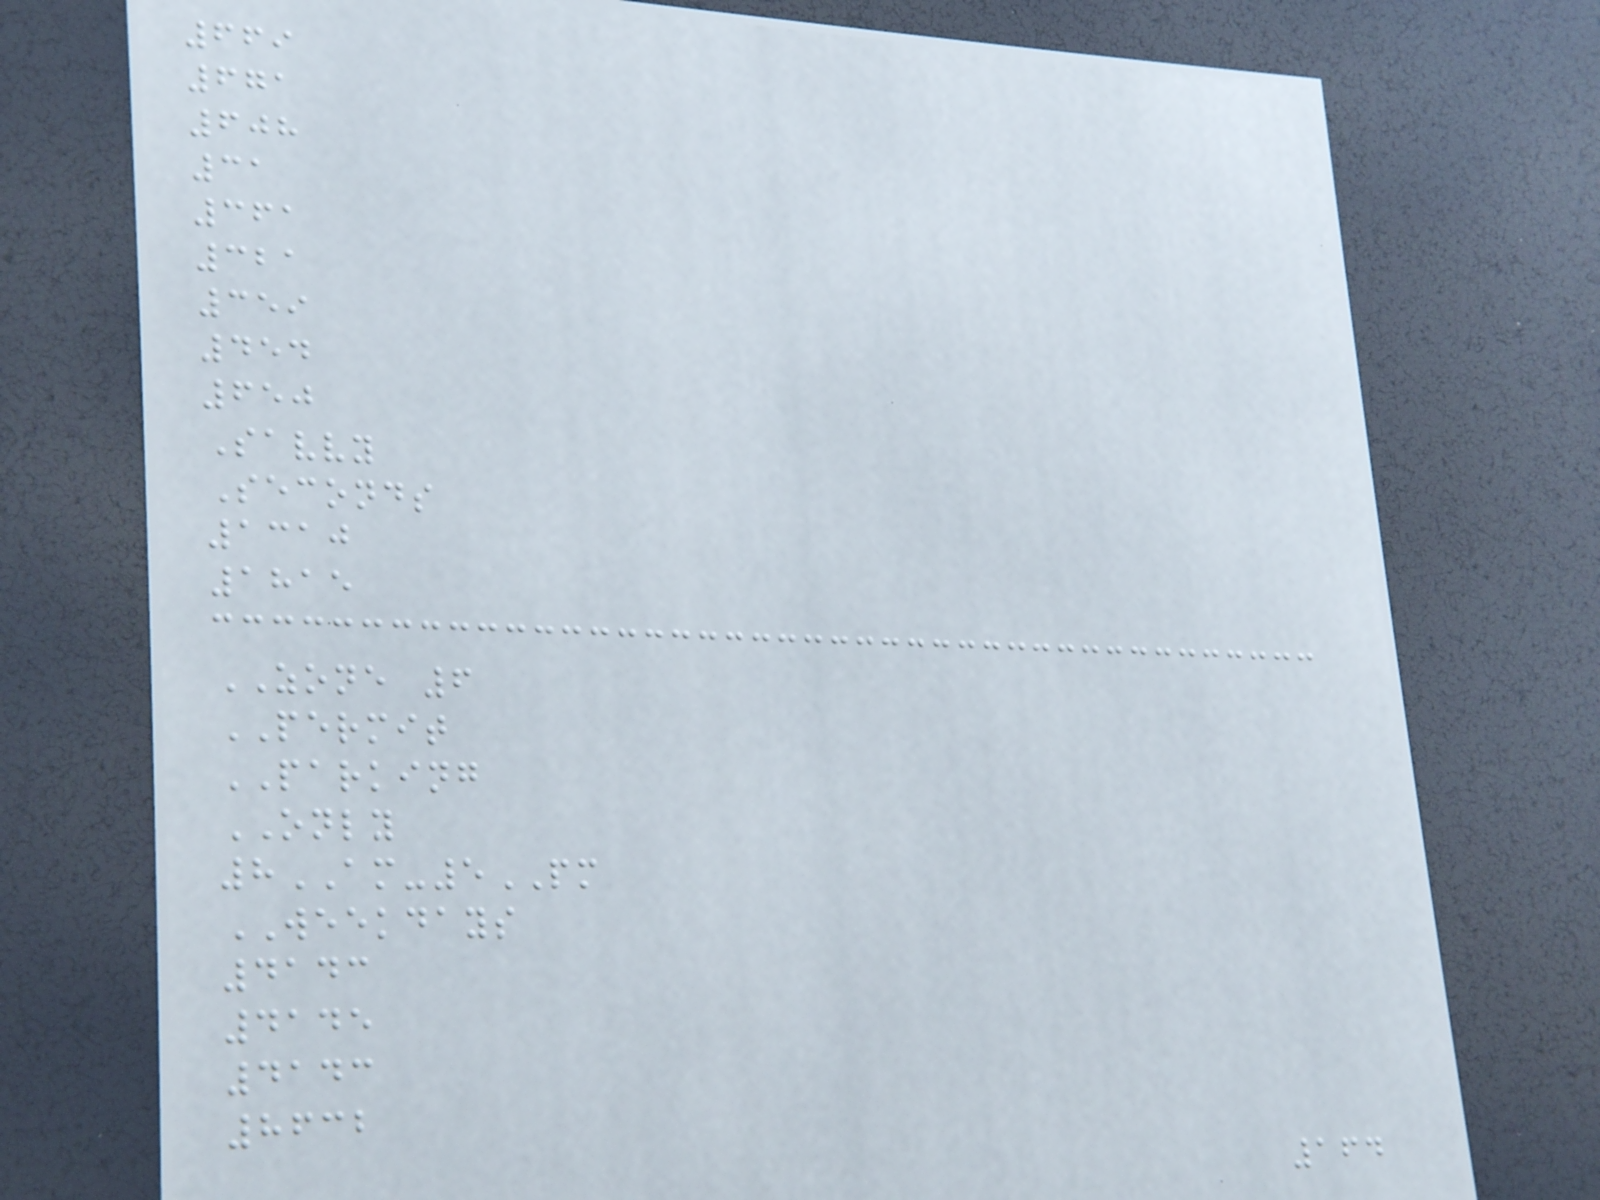669
671
608
31
361
321
359
454
650
Savvy
Seconds
1310
1815
ZONE 6
PERMIT
PARKING
ONLY
8AM-5PM
WEEKDAYS
4143
4145
4143
8632
164
